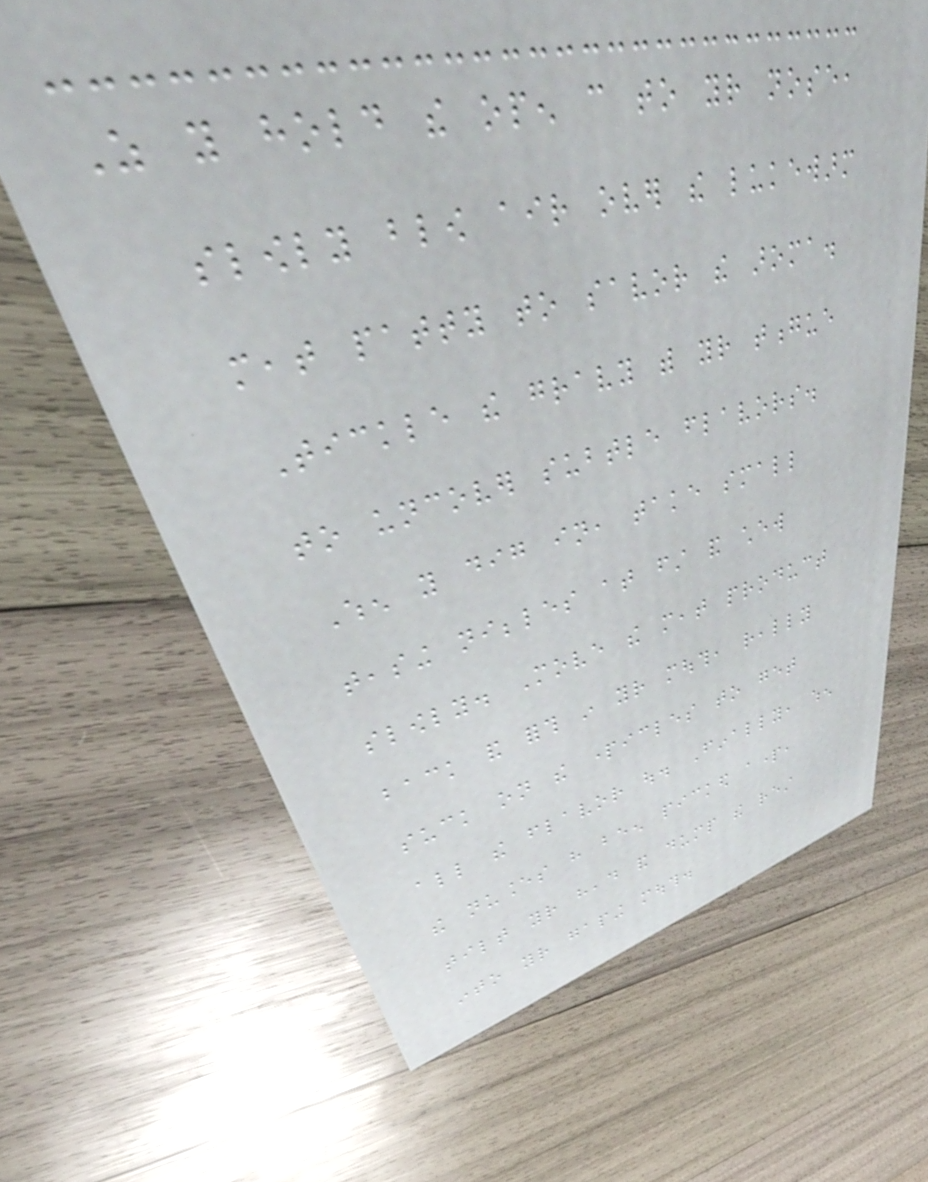As you hold the open can to your nose,
slowly blow air over the lukewarm
meat patty to savor the aroma.
Tickle the gravy with your tongue
to uncover subtle flavors.
When you dig in, take small
teasing nibbles at first and chew
slowly. Move the meat product
back and forth in your mouth, really
suck on the particles to get
all the flavor out. Finally, when
the nuances have been picked apart,
tilt your head and dump the rest
into your gaping mouth.
